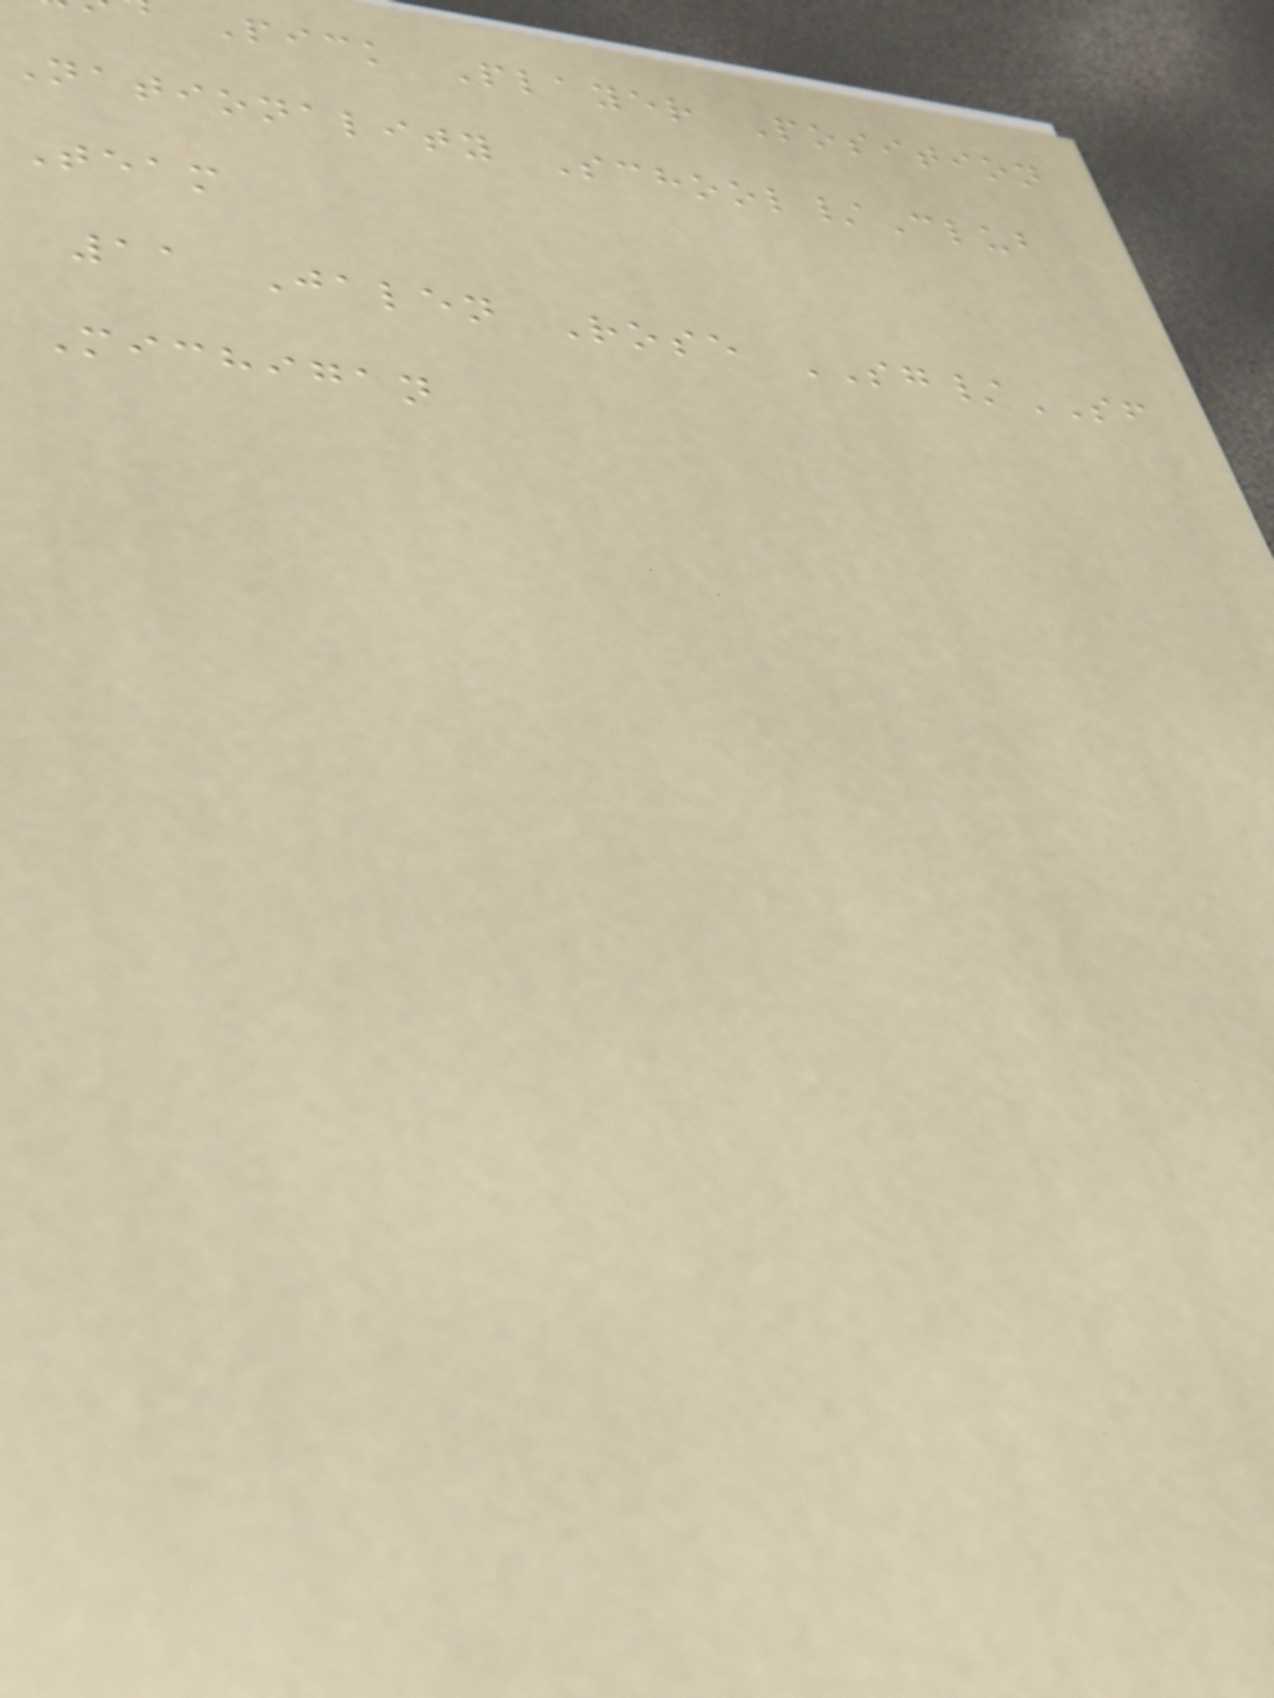Pick Player Position
Nationality School/Club
Team
11 Jalen Rose SG/SF
Michigan
